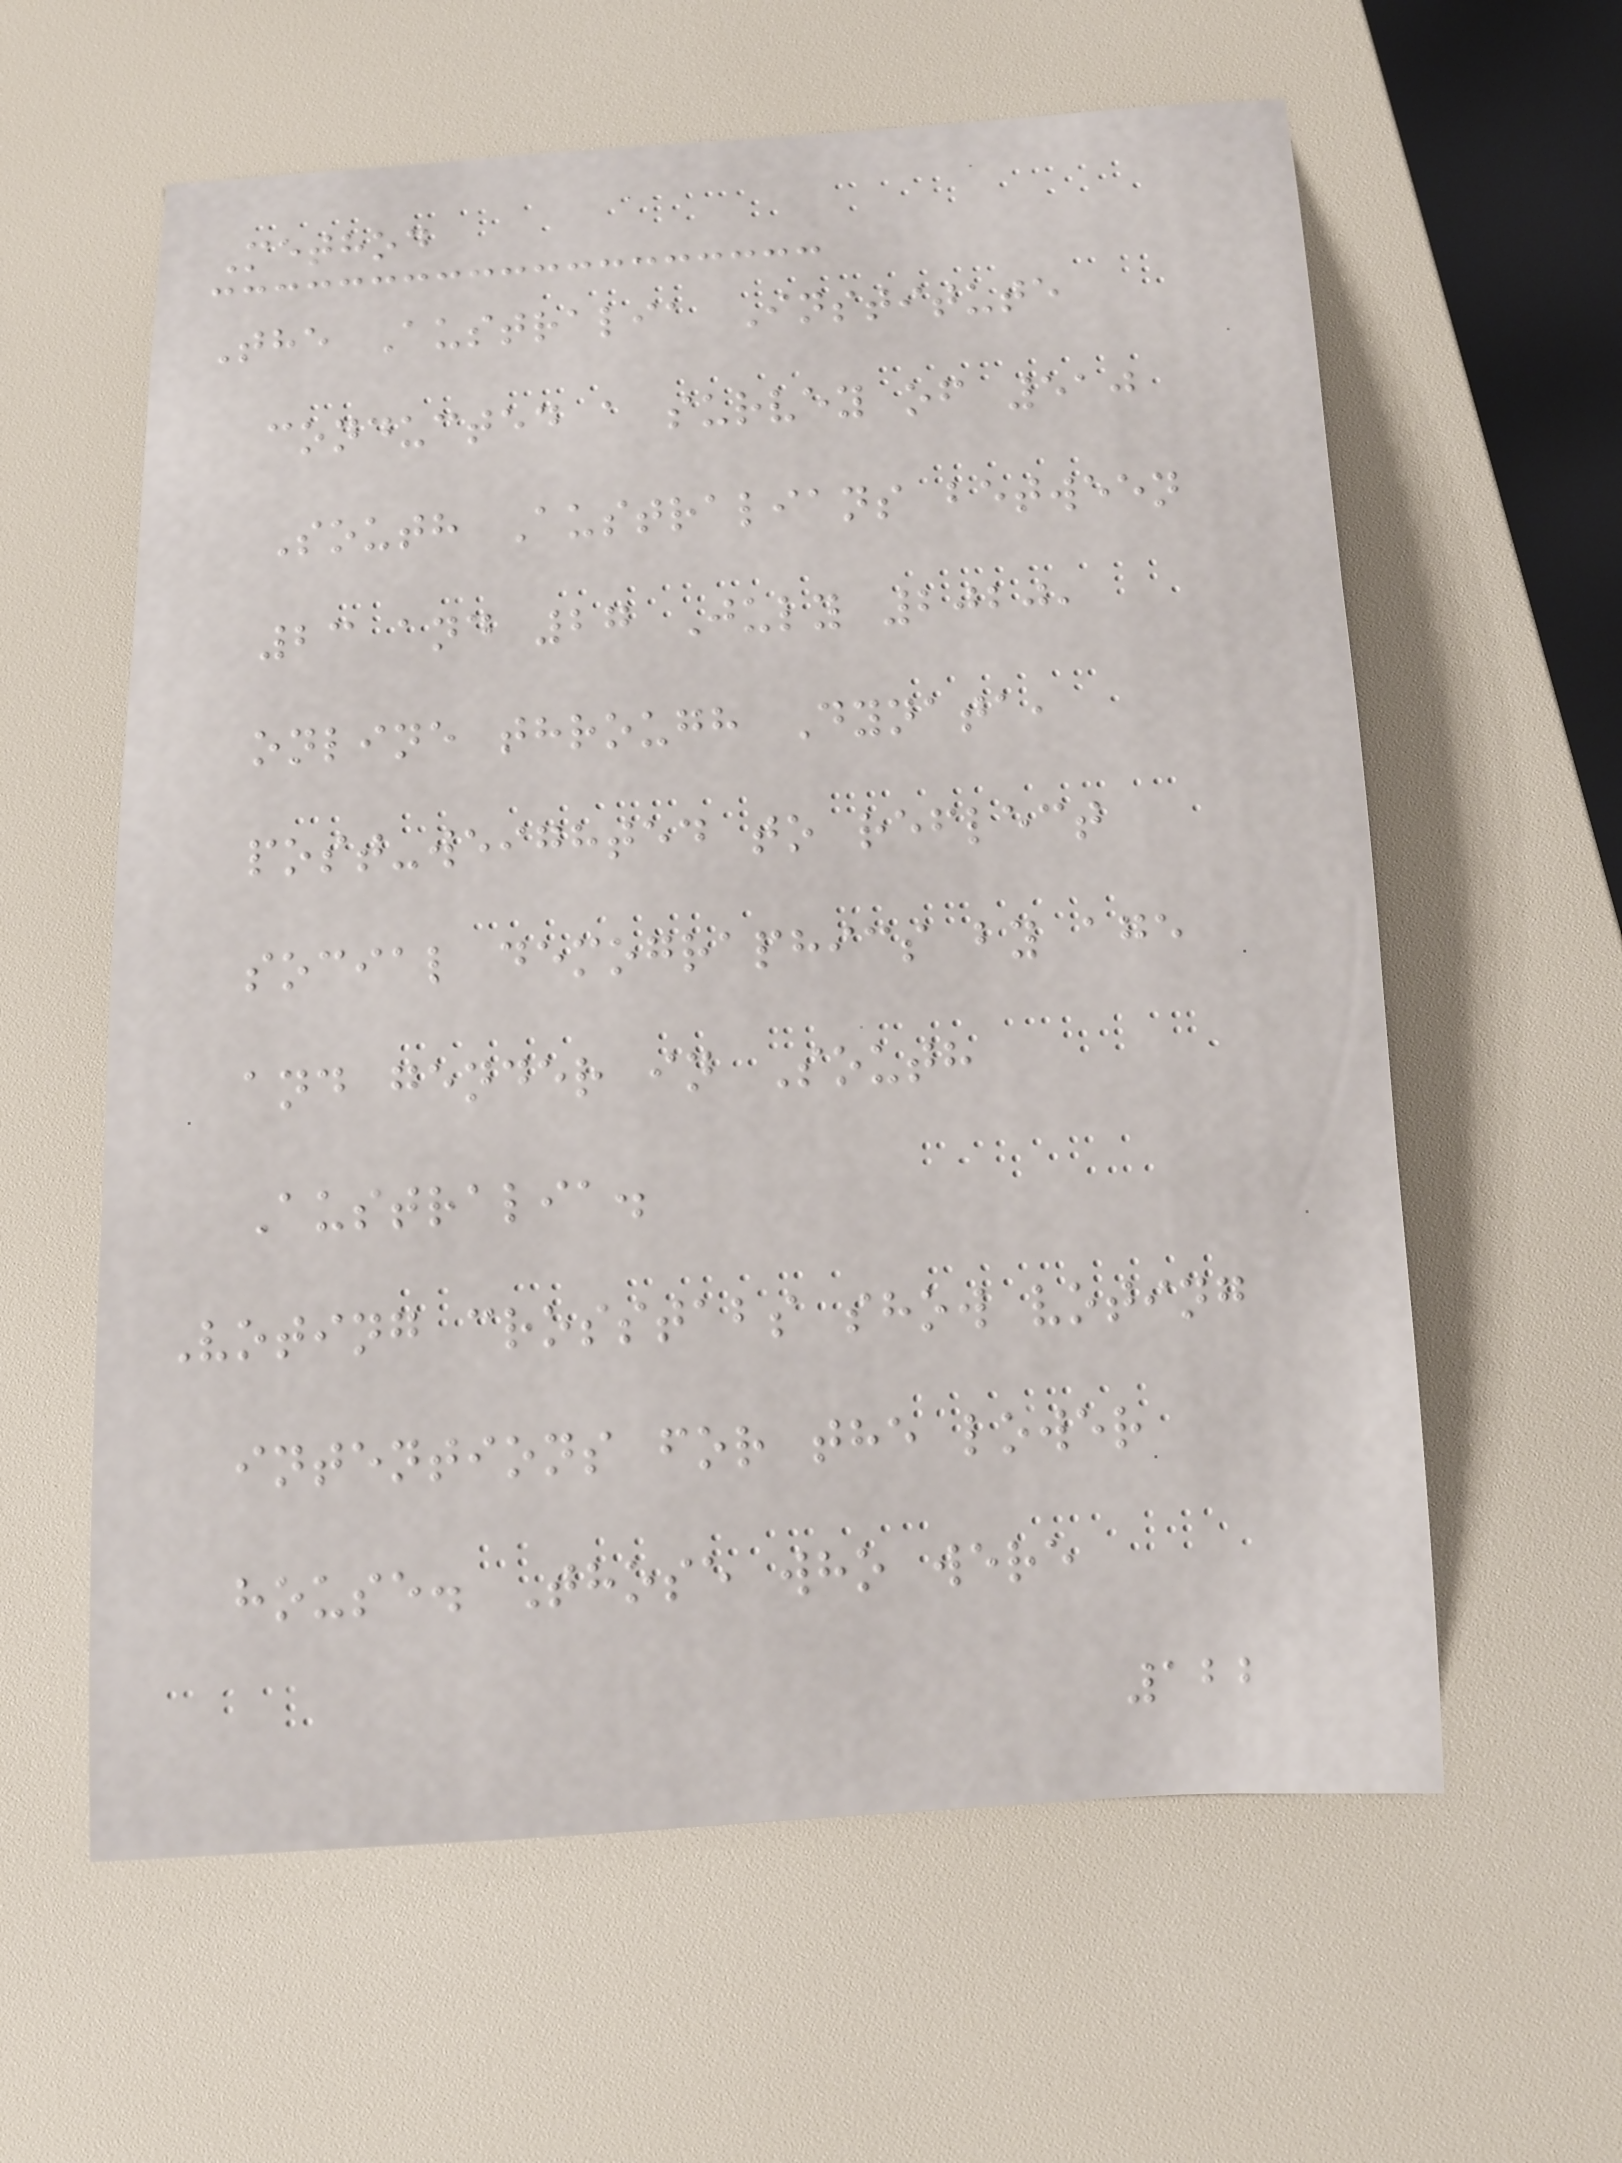Method
The Australia Institute
conducted a survey of 510
South Australians between
23 and 27 July 2020,
online through Dynata,
post-weighted to reflect
social demographics by age
and gender in South
Australia.
Voting crosstabs show voting
intentions for the lower
house. Those who were
122
